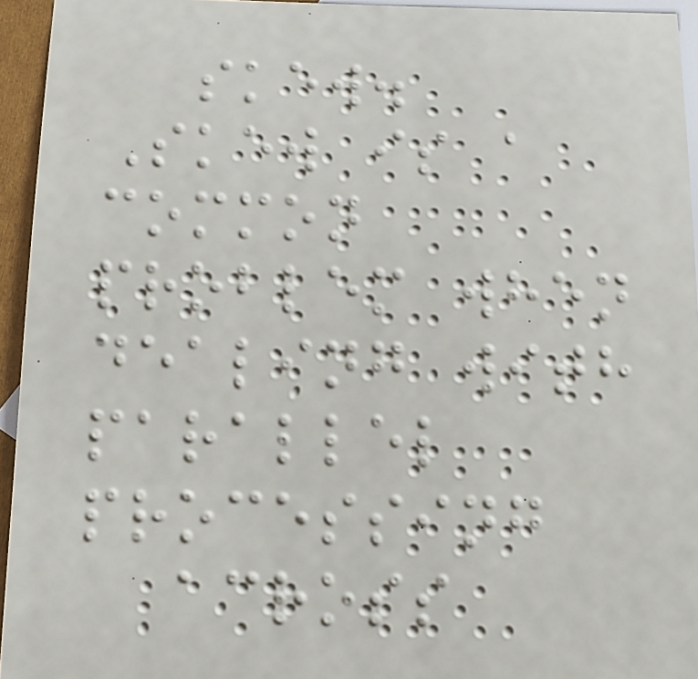skew.
Skew is a
common
problem when
dealing with
parallel
processing
across
